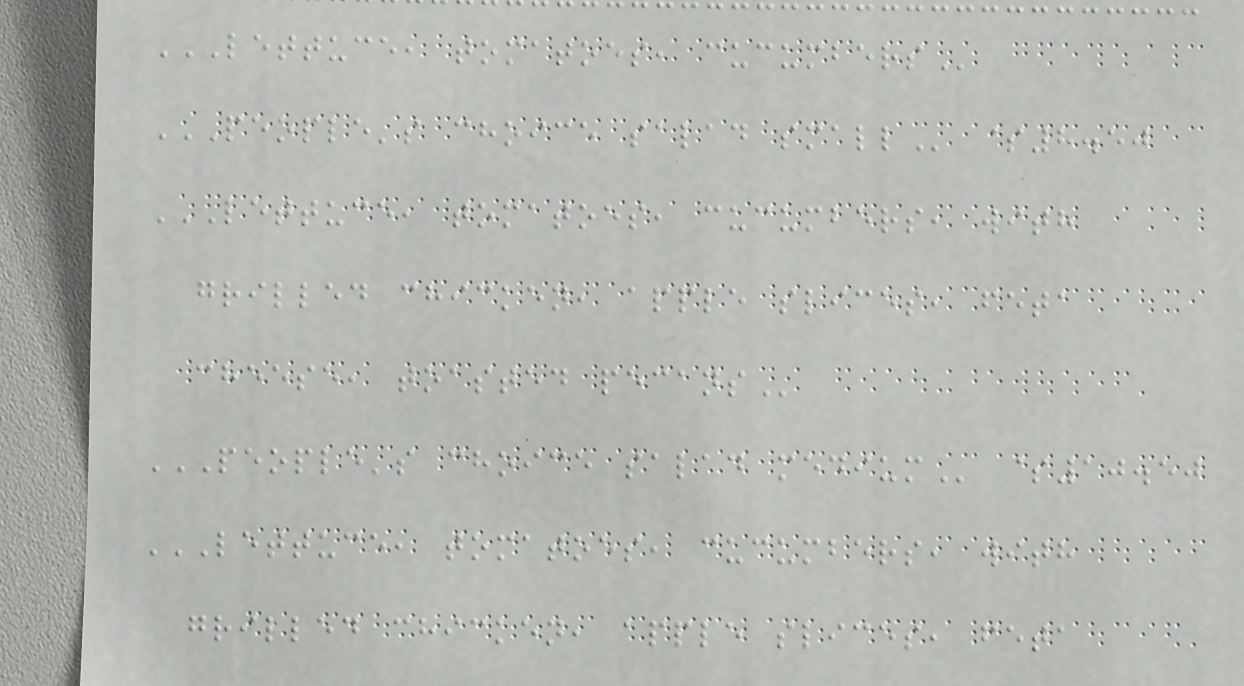LETTUCE, TOMATOES, CUCUMBERS
PEOPLE'S CHOICE SALAD SMALL $8.50
LETTUCE, TOMATOES, CUCUMBERS, WITH
GRILLED CHICKEN, APPLE SLICES, FETA
CHEESE, TOASTED PECANS
PEOPLE'S CHOICE SALAD MEDIUM $10.50
LETTUCE, TOMATOES, CUCUMBERS, WITH
GRILLED CHICKEN, APPLE SLICES, FETA
